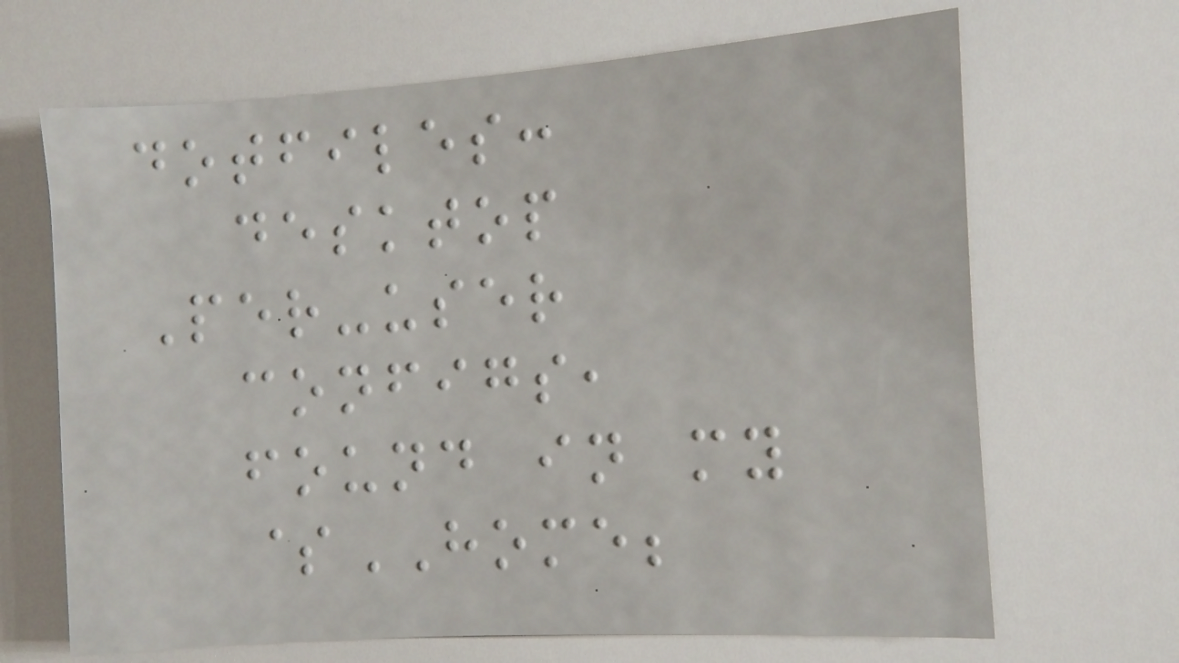dotfiles:
desktop
Per-user
configs,
found in my
$HOME;
